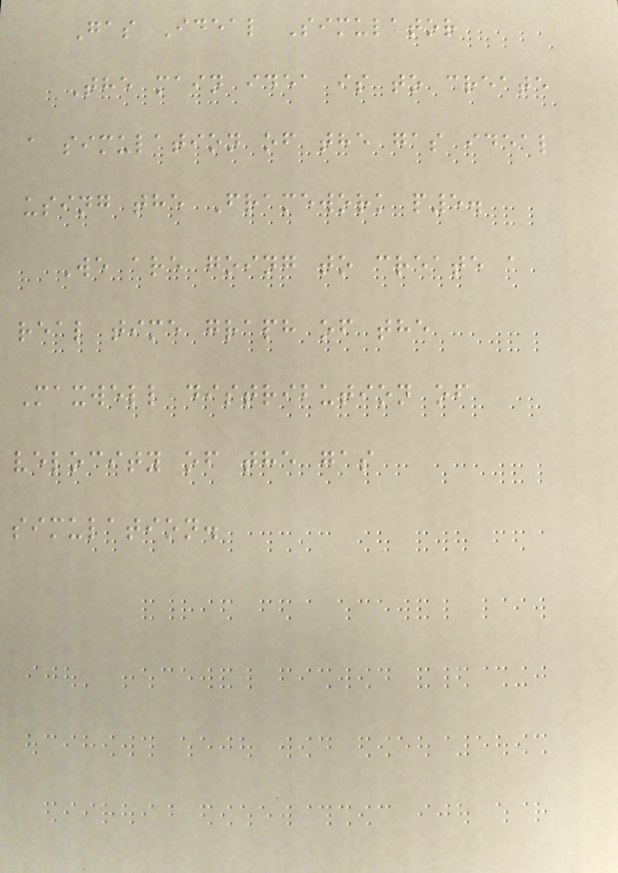Gas Ideal Simulator
The main idea is to create
a simulation of the gas ideal
using the Framework p5.
We are going to create a
real time graph of the
Maxwell distribution of
velocity of the gas
simulation.
